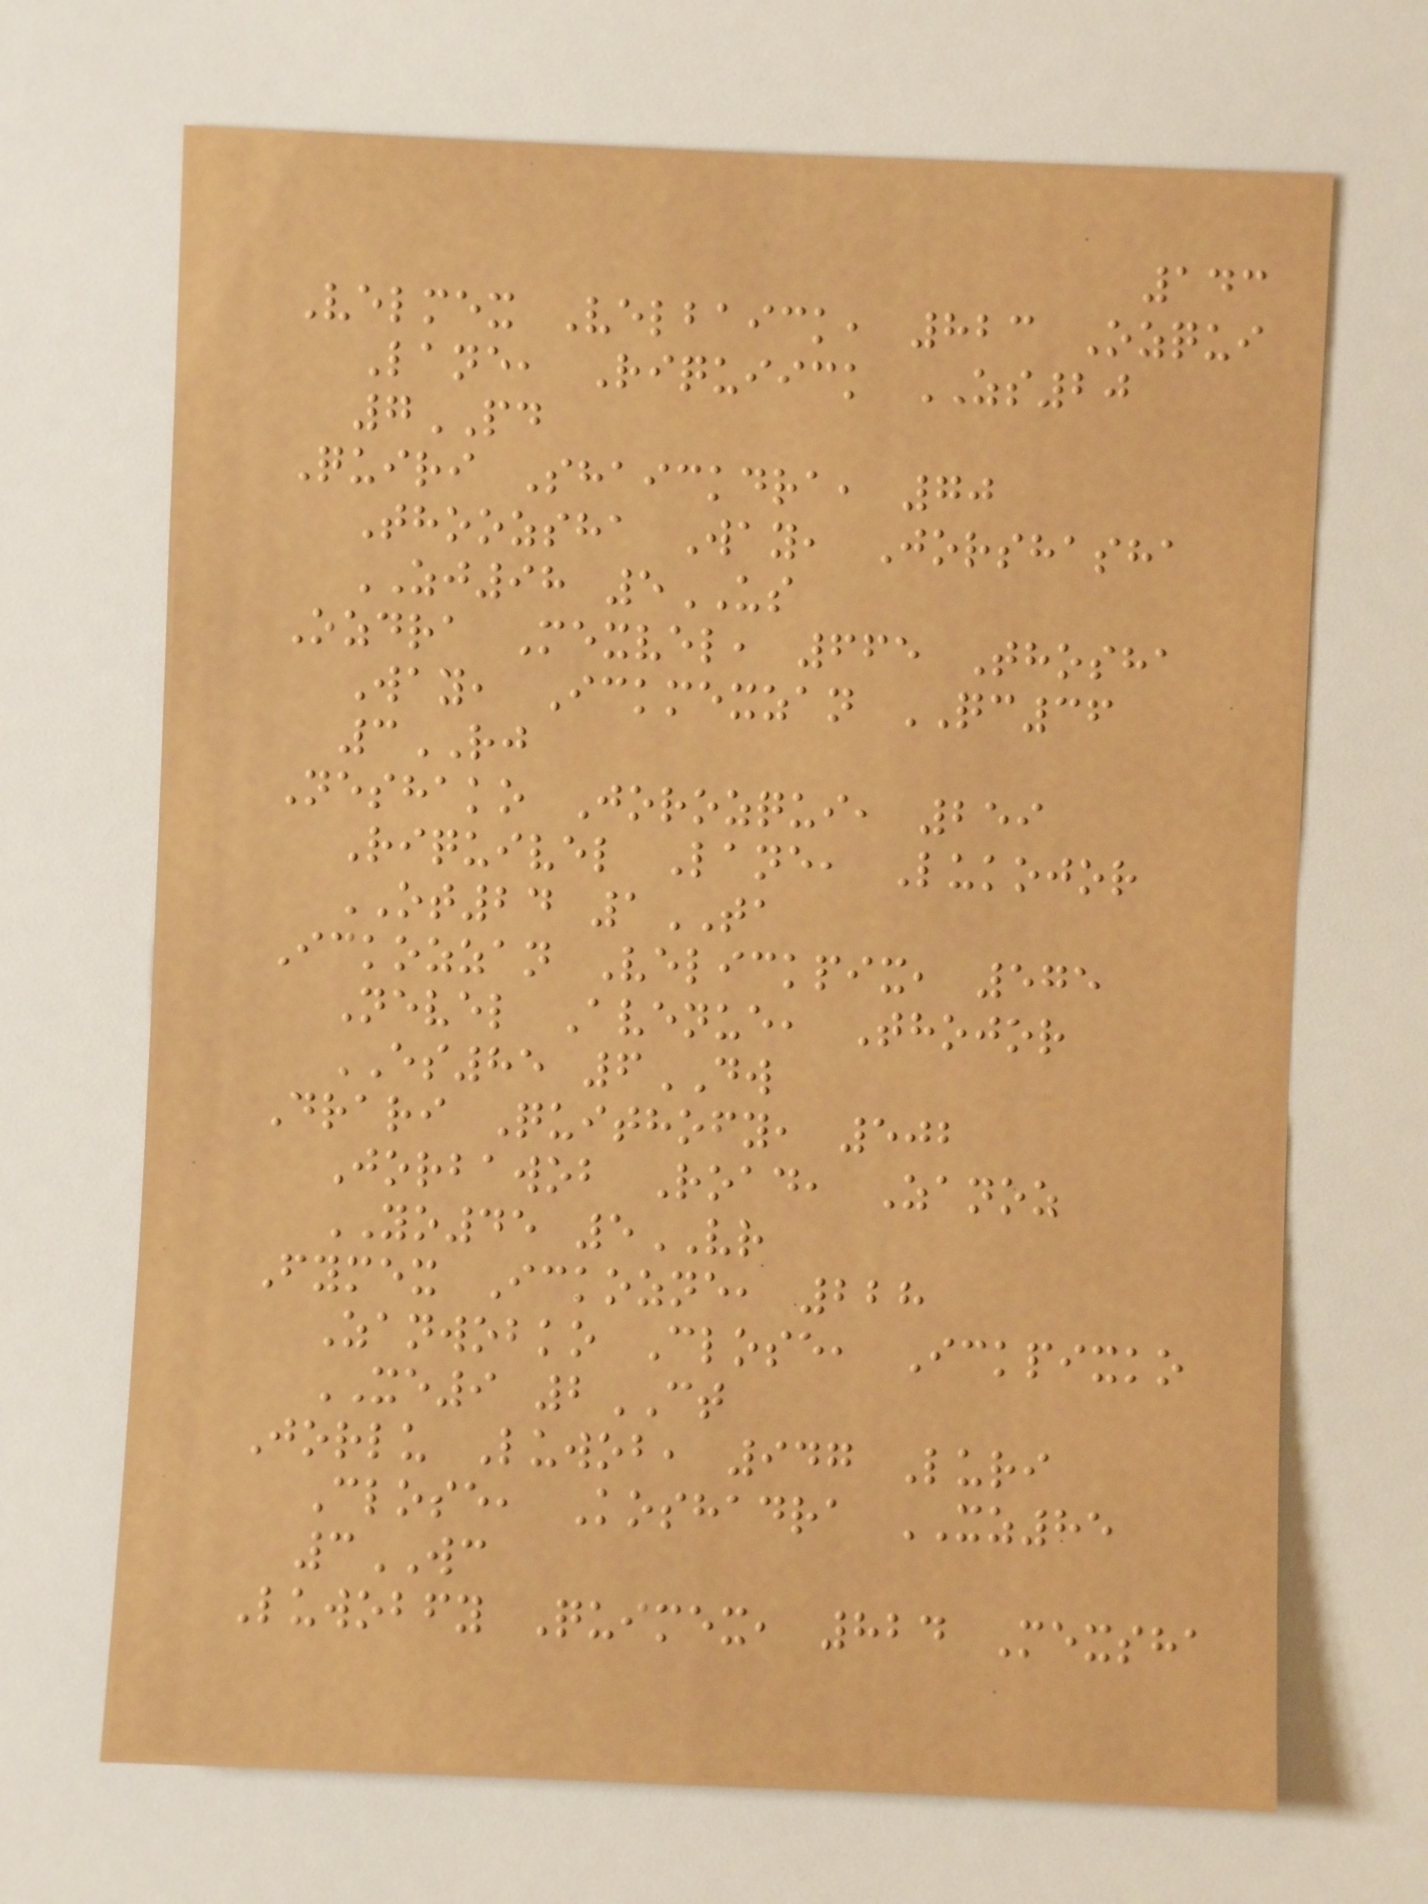143
Velmex Velbaick, 823 Ozqui
Lane, Riquiick ZS20
7PD
Quiri Shaickdra, 70
Thoozsha Way, Jorshasha
ZJ98 5US
Ozdra Mexvel, 665 Thosha
Way, Ickmexzan QC36
3RJ
Neshako Jorozqui, 259
Riquivel Lane, Lukojor
OT24 1TA
Ickozzan Velickpix, 575
Nevel Avenue, Thojor
ES85 6DW
Drari Quithofy, 502
Jorbawob Road, Zanoz
YO45 5VR
Fymex Ickozne, 228
Zanwobko Close, Ickpixko
XE9 2CT
Jorlu Luwob, 947 Luri
Close, Koshadra XZ85
3WC
Luwobfy Quimex, 824 Mexsha
